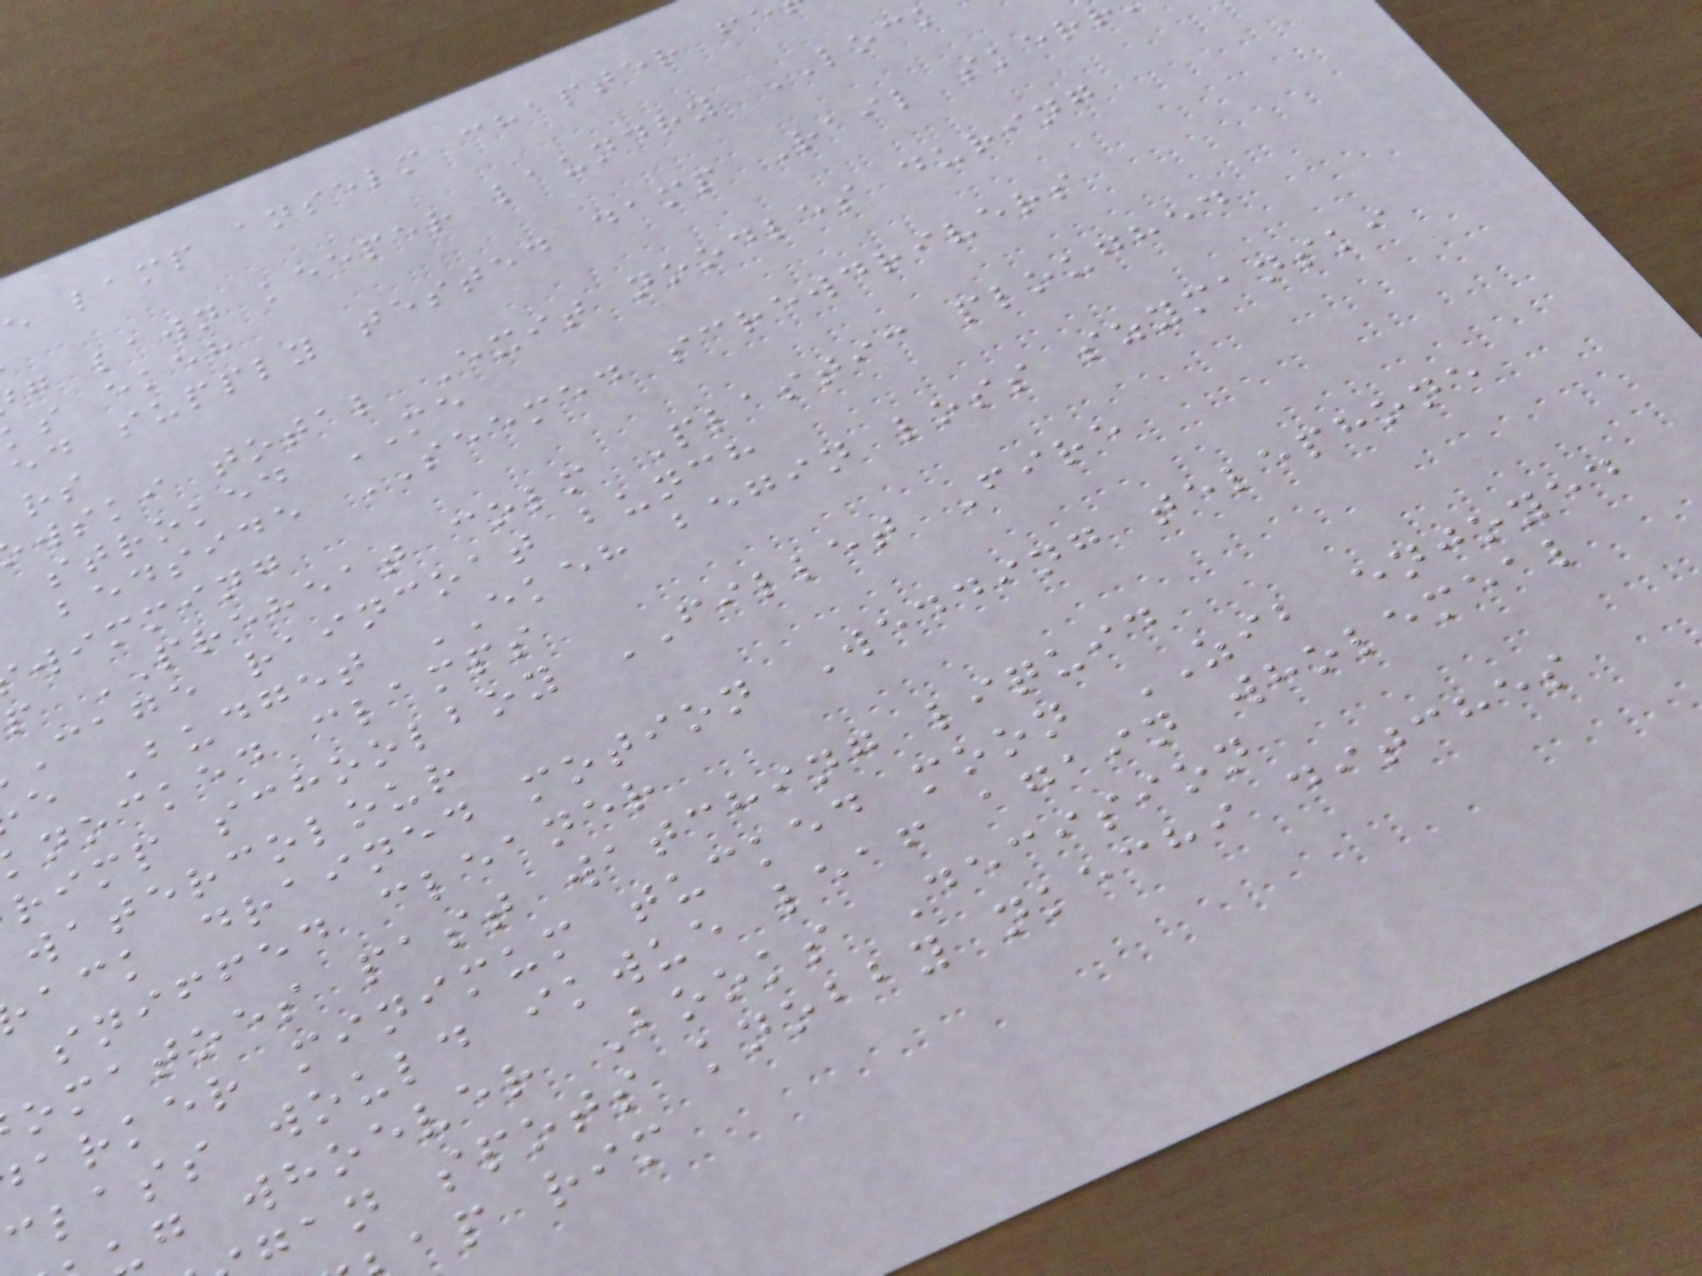e lamp anselm chapter fe
g lawn keeper laundry LOCK
s ekeh
ed supply tested damp Rail sker
wski total Exit noodles during
stroked ME
bedside SEEMED screwdrivers
wimming
p PREHEAT colm Plastic ploughed
cage raincoat bunch
e Budget EKEH begin loss szymanski
nocked clamps
rimp schoolboy FILLET Fire
watercolour
ack drained motion Wedding telephone
sniffed cleaner
omatoes past watching liquid
arker minimum tucked moon ZIB enjoyed
class would ikwue leaf again wholemeal
g whoever Books Decision
gan spots knobby nkechi ditches
ap rim
